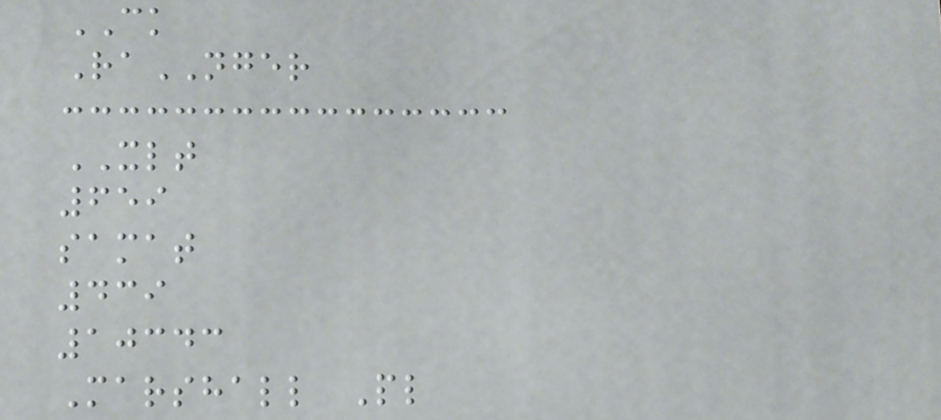CK
RaNGER
XLT
659
samat
439
10343
Marshall Pl
